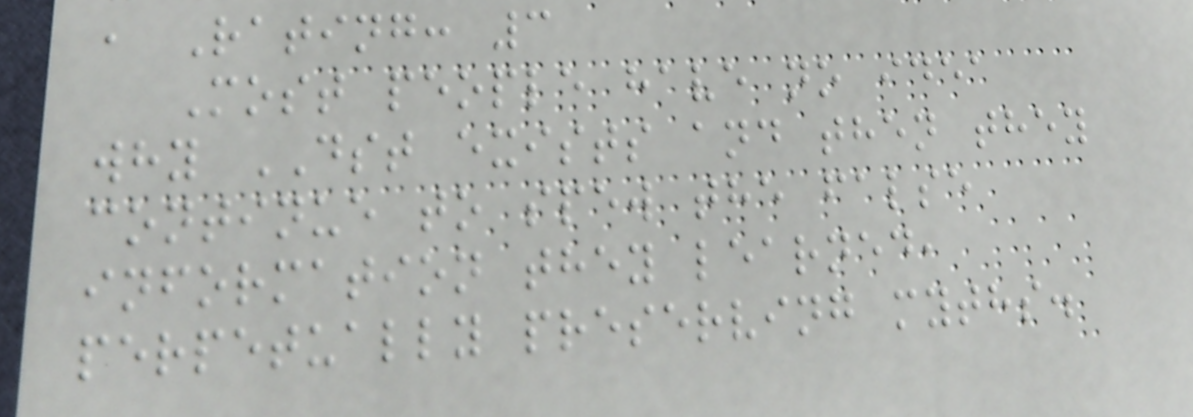, Rating: 3
Most people have no idea
why DST exists and then they
continue to spew the false
information they learned,
perpetually preserving myths.
